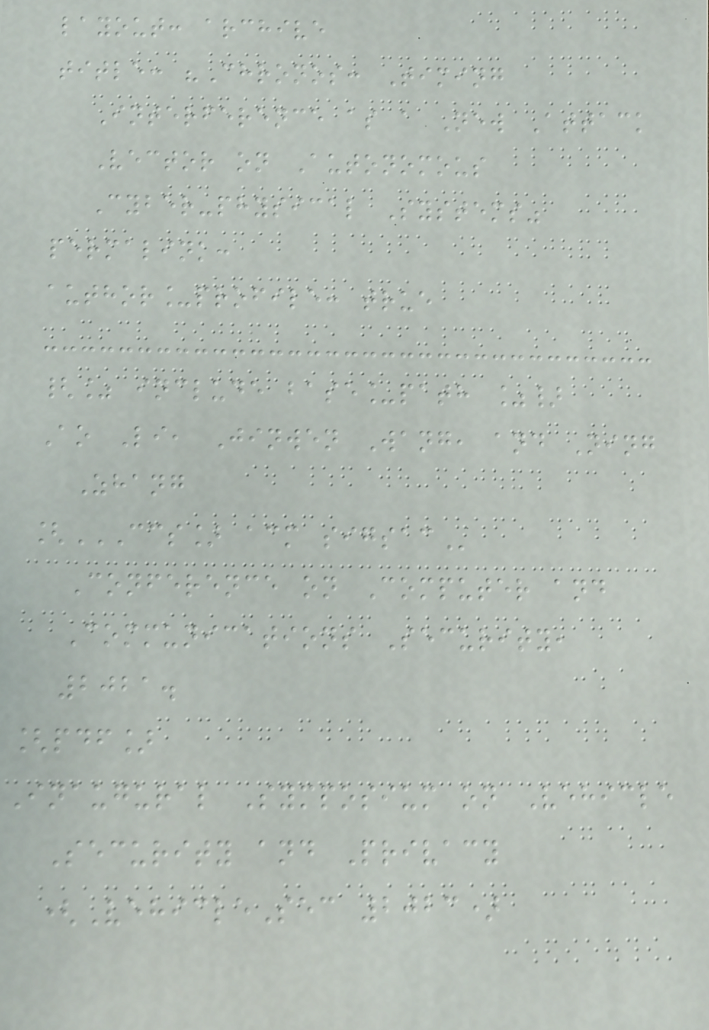layout: archive
title: "Chronos: Timing
Interference as a New Attack
Vector on Autonomous
Cyber-physical Systems"
permalink:
author_profile: true
{% include base_path %}
Ao Li, Jinwen Wang, and Ning
Zhang
[CCS] ACM SIGSAC
Conference on Computer and
Communications Security,
2021.
[pdf]
Inaugural Symposium on Vehicle
Security and Privacy
(VehicleSec 2023)
